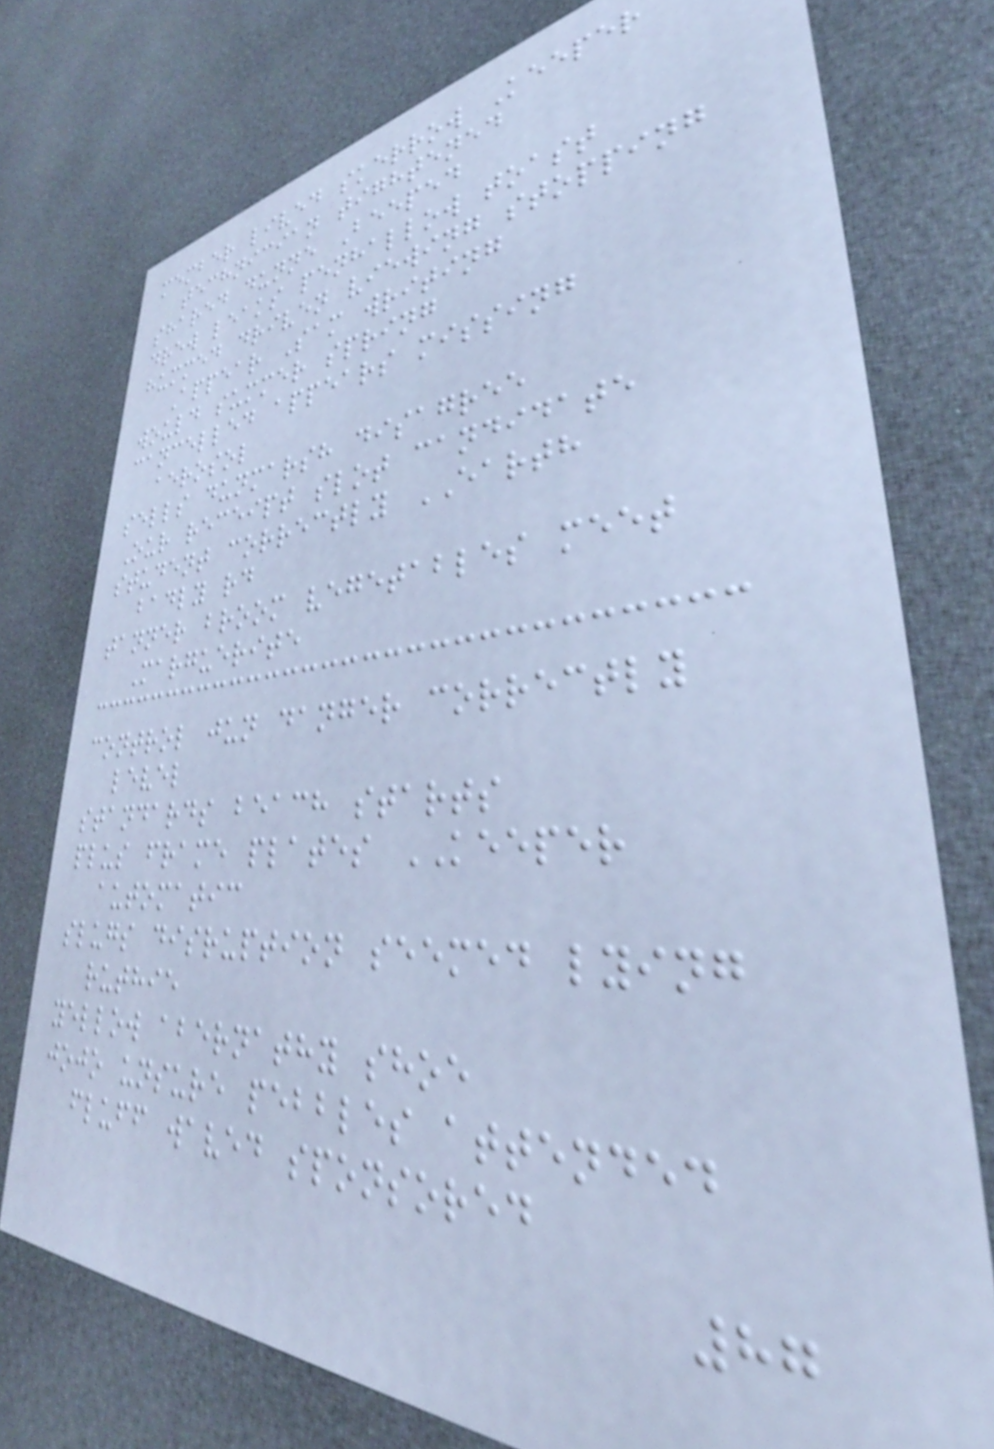member lived skerrow Keeper
technician tightened
shared dunne Beeped
drew leaks penhallow toast
hummed driven viewing stopping
Appear Sam writing
would summer spring
cancelled appears missing
aerosol
sells dunmarsh disagree
Our receipt slot candidate
student correctly EARTH
badly rd
tanner broom vegetables meet
Marguerite
control jun danger correctly
level
standards beach starts
plus frame plates KEEPER
automatic
slugs disruption seemed lying
ruthie
yellow abernathy shoe
jojo unsure pebbles attended
fluff waved sponsored
87
